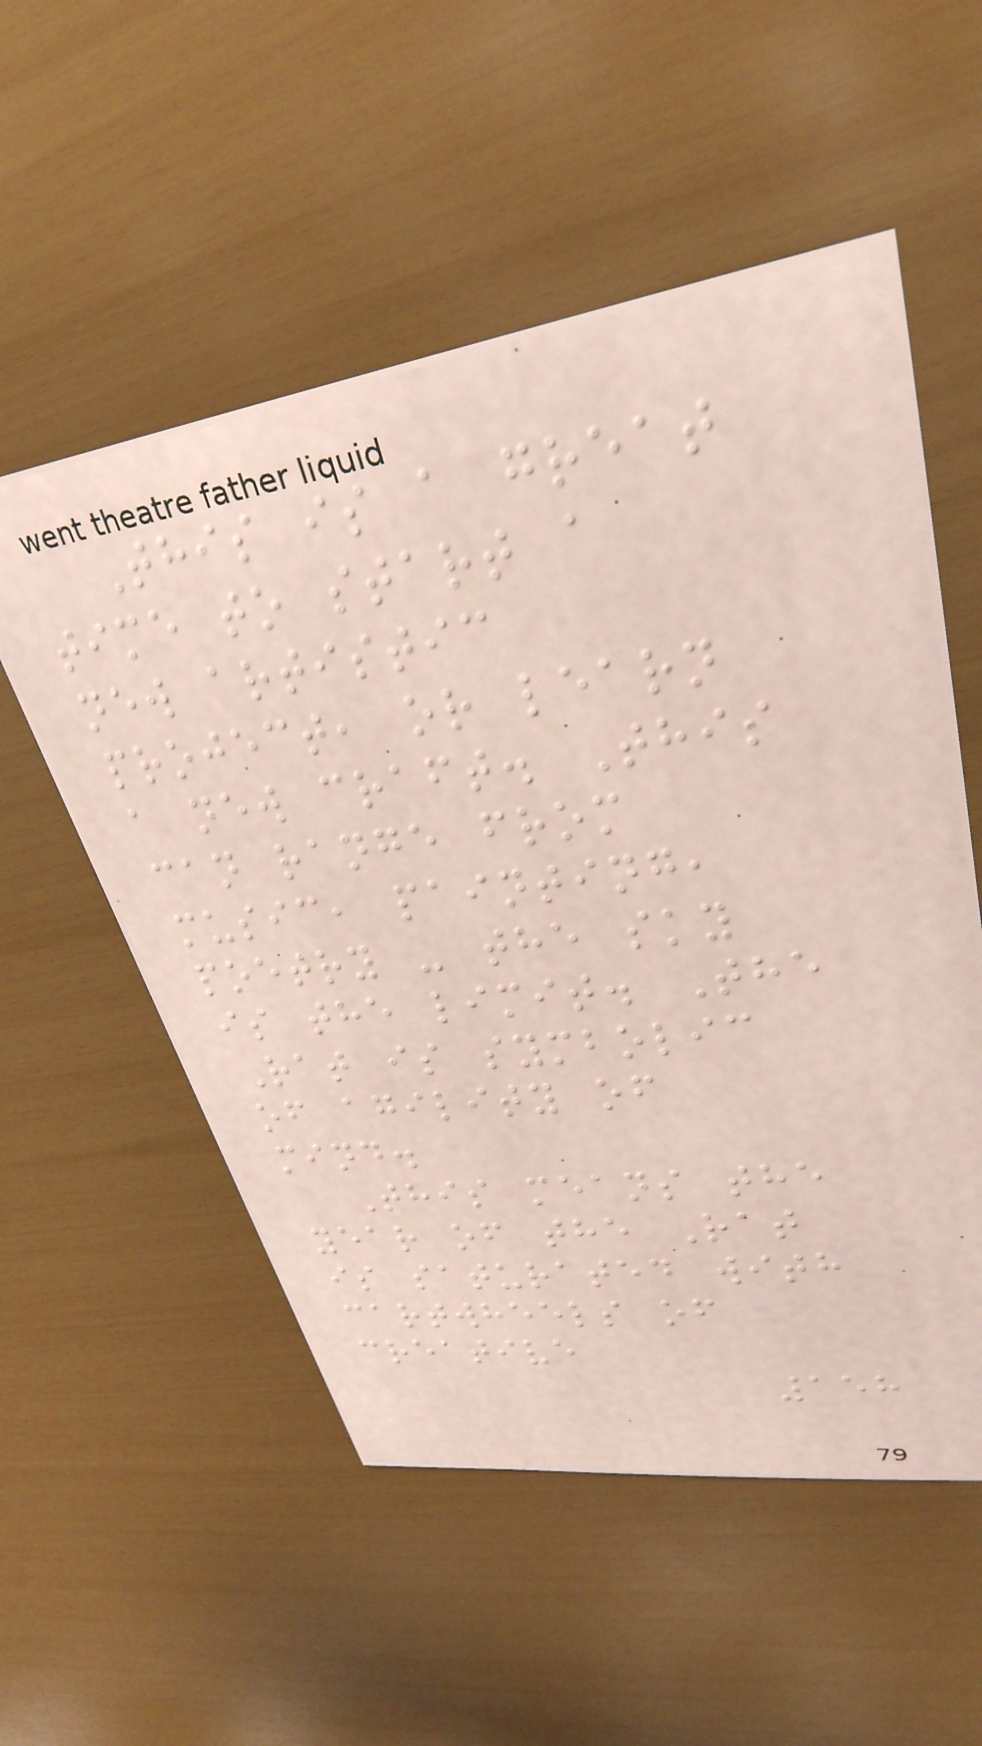This is a great
time to start a
new artistic
project, or learn
a new craft. This
can range from
music, painting,
poetry - the sky
is the limit. The
Rat is symbolic
of agility of
mind.
This means the
year of the Rat
is saturated with
cartwheels of
creative
158
